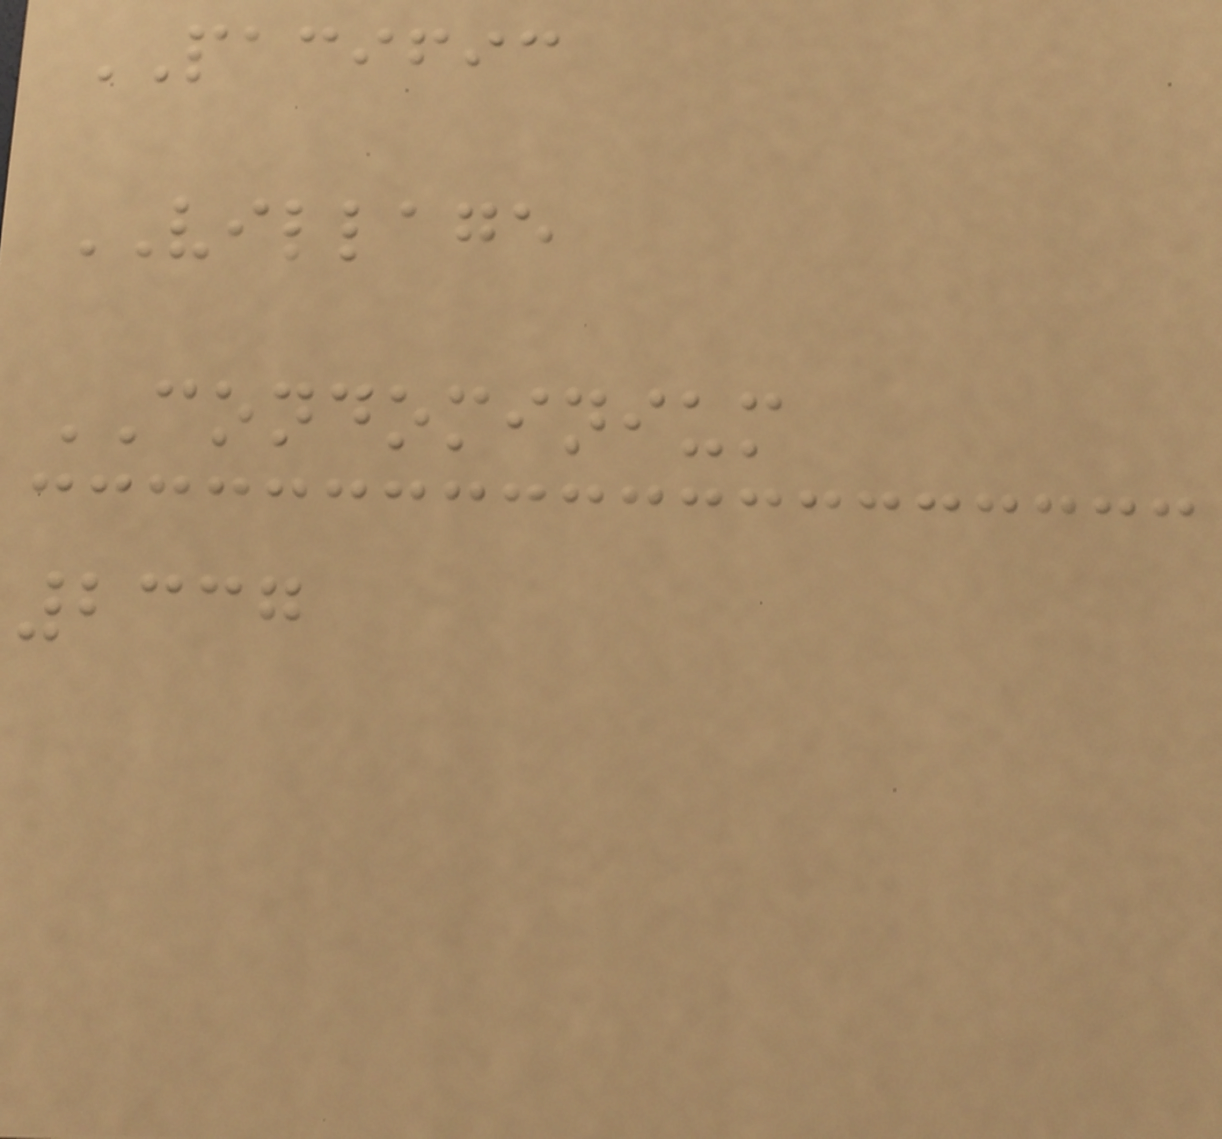PACIFIC
VILLAGE
CONDOMINIUM
2337
